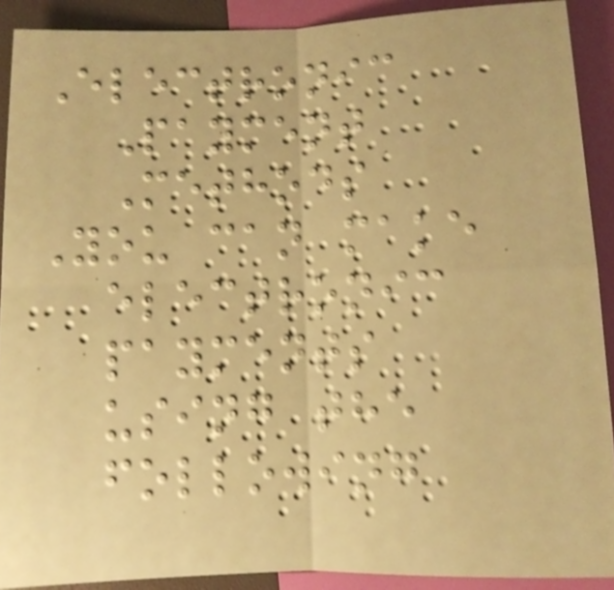Electronic
Payment
Methods
You can make
electronic
payments
using the
following
